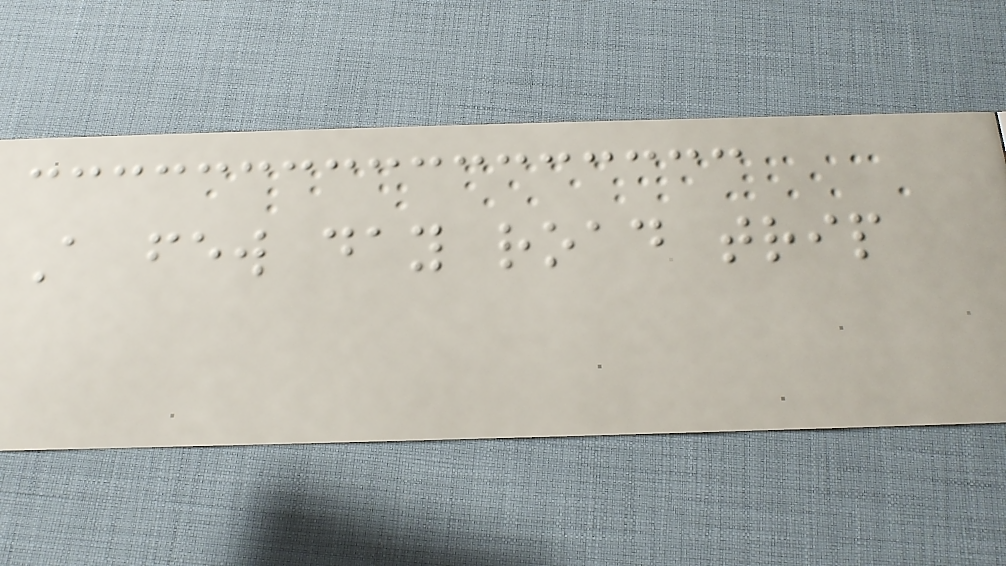A few day road trip
